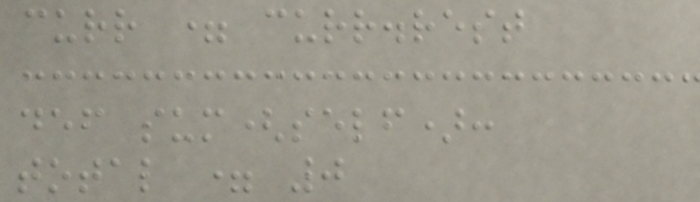curr = curr.rest
def sum(self):
total = 0
